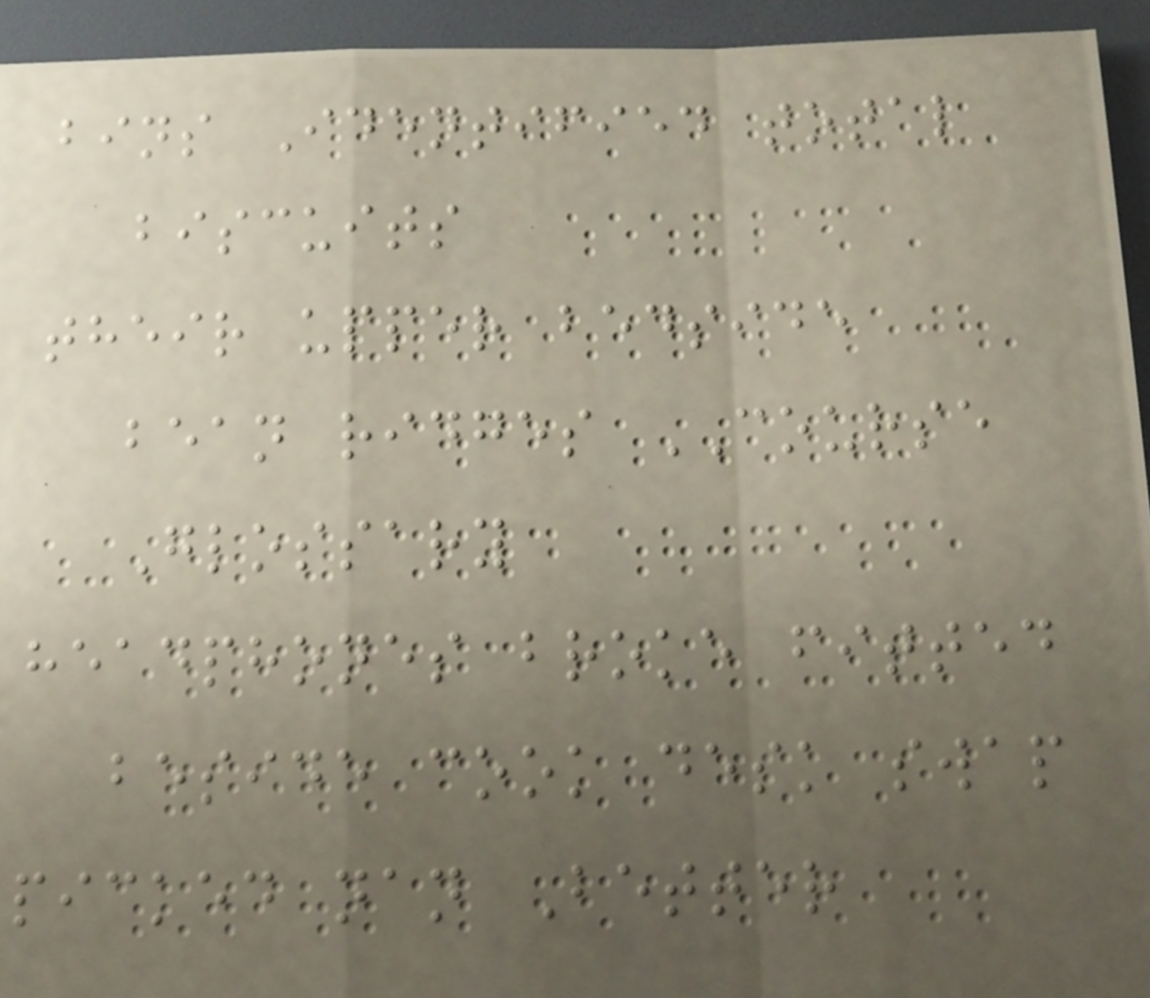bins Identified total
biscuits
their upper bedside
bean ridges COURSE
Glossary
headphones broke fitted
beside cook desk swap
picked nan Better
